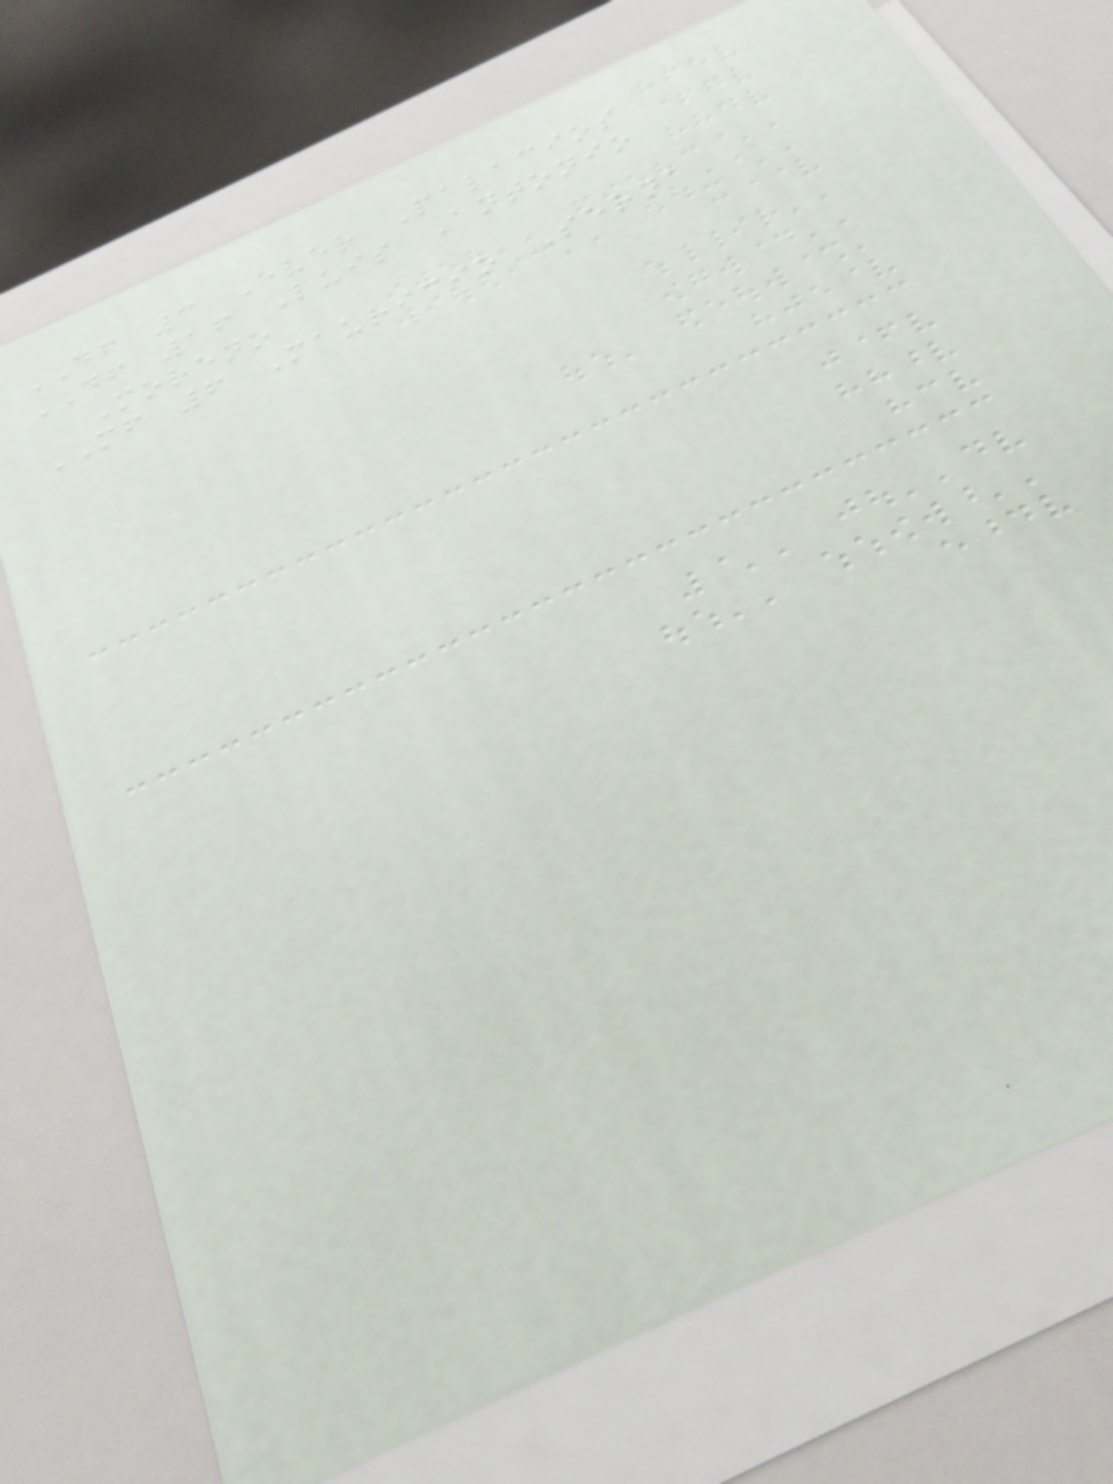DF 3 Ever Palacios
DF 16 Luis Antonio
Moreno
MF 6 Mauricio Serna
